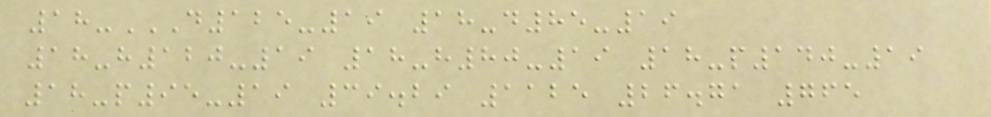18-D125-19 18-D85-19
18-H120-19 18-H80-19 18-P140-19
18-P95-19 39.29 1125 26.71 765
